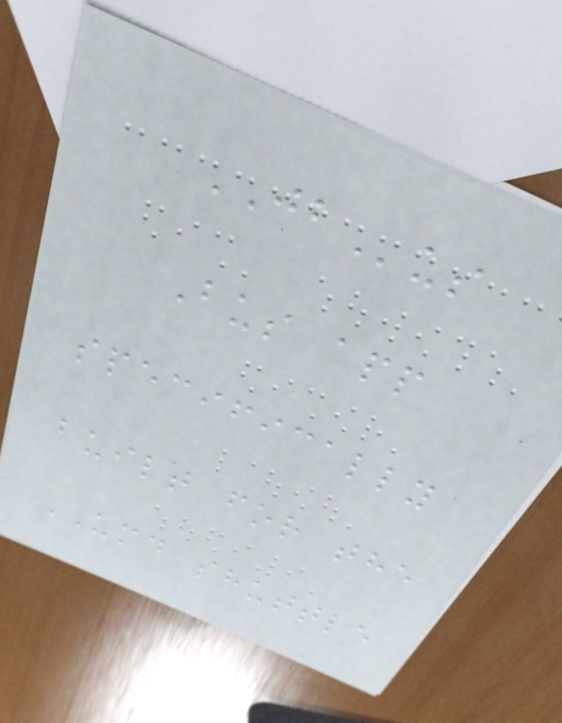JBus
Bus app
specifically
built for the
UMD shuttle
